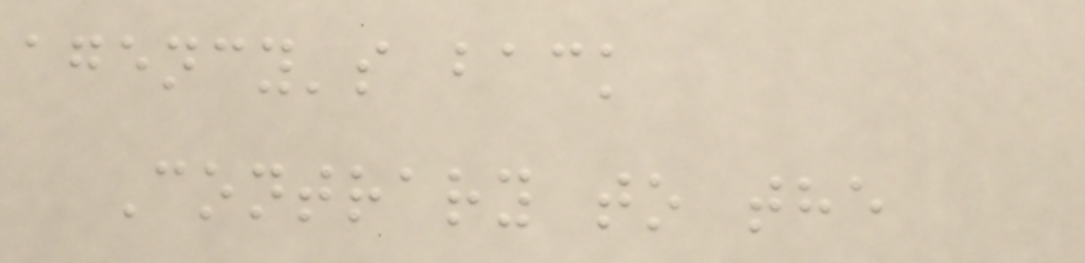agency's back
Contrary to the
